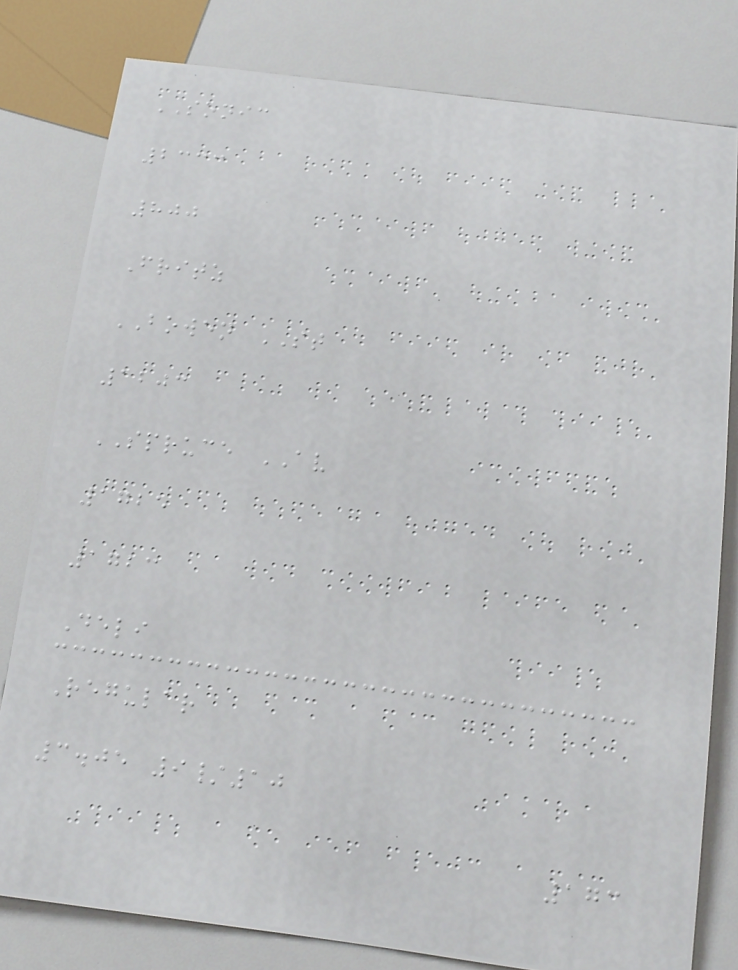SONIC
2333
800
Fritz
BOWEN ST
1203
SPRUCE AV
1725
1723
Deli
Regular
3.05 9/10
173
